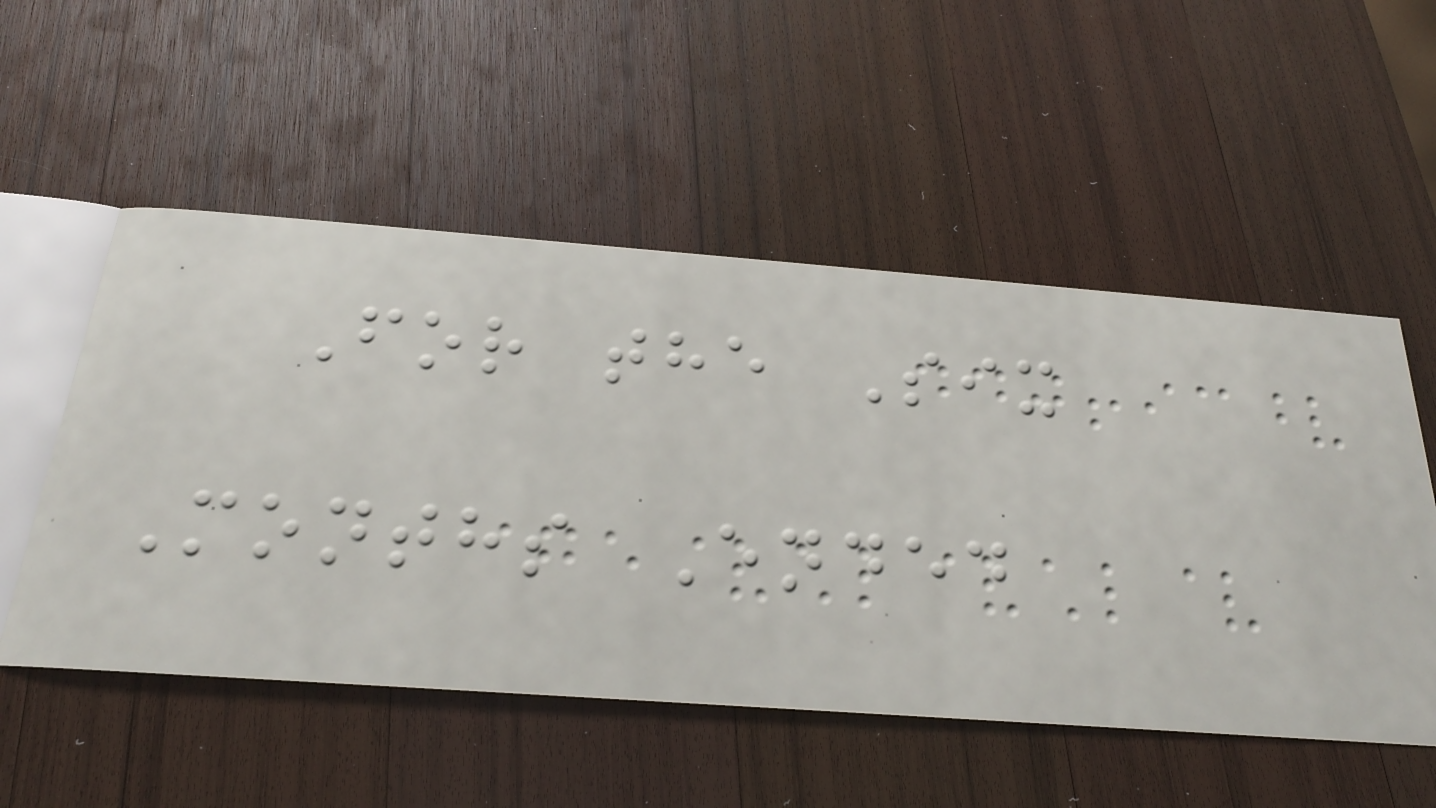For the Six
Months Ended
